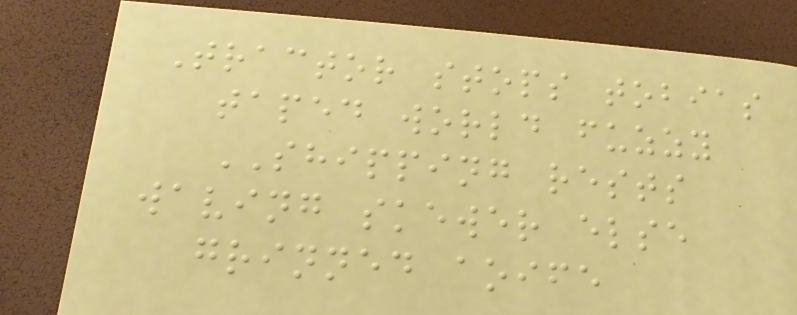Tractor stops tobias
taped world fuzzy
SHIPPING rests
waving skewer else
grinned aoife
